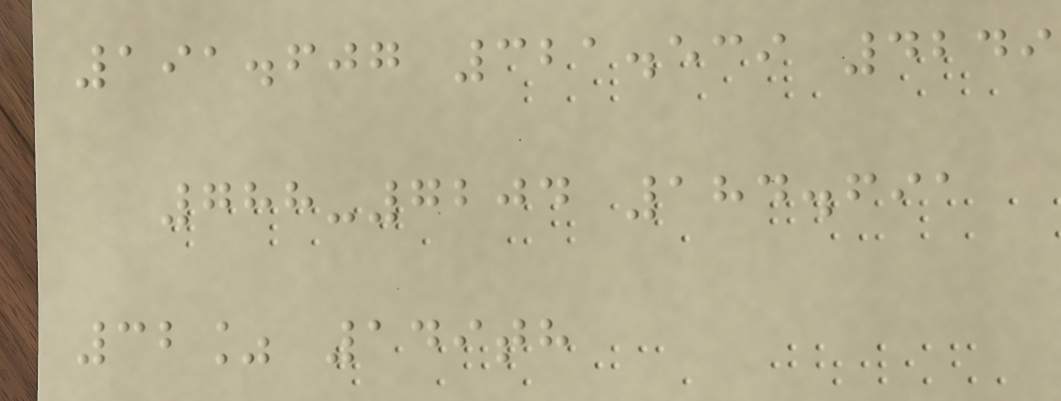191.607 321.539 4249
788-7204 184.691
32% 149th
